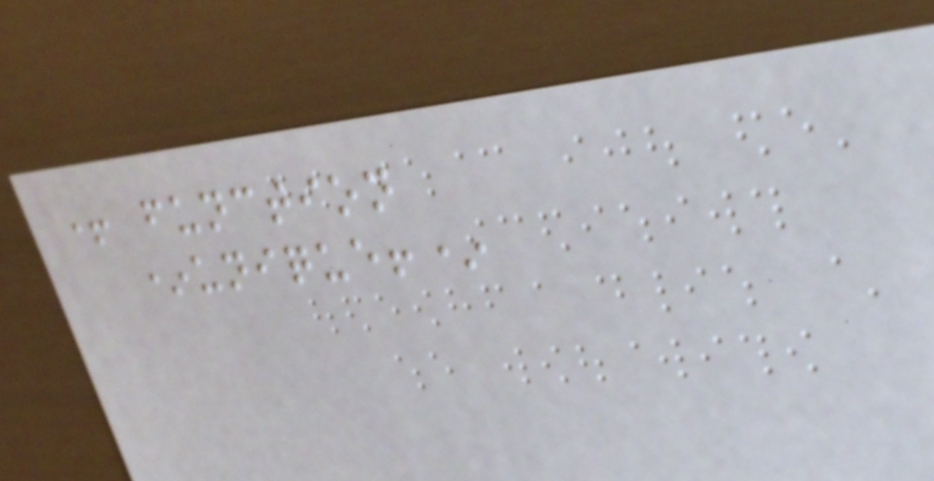+ function
*unique!*
